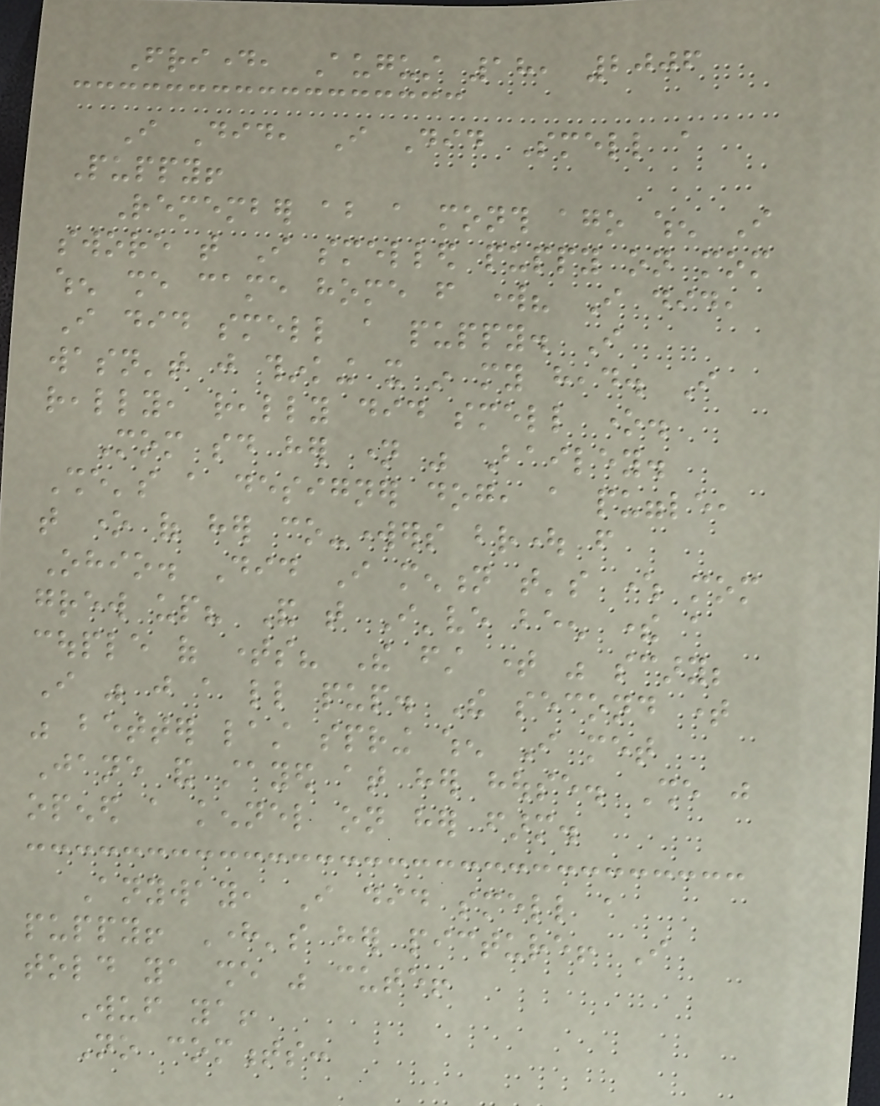Friday, August 18, 2006
I Did, I Did Smell a
Puppy!
Remember about a month ago when I
swore that I smelled puppy on mom
when she came home from work? I did,
I did smell a puppy. I
wasn't just thinking it in my head. I
really, really did smell one.
Mom said her name was Bailey.
She's a designer dog, a puggle,
that one of her co-workers brought from
Ohio. Did I mention that's where mom
grew up? And that I've been there a
couple of times? The first time was scary;
I was just a little pup. The second time
was better last spring when I met
Jane and stayed at her house. She just
opened a kennel on her farm.
Anyway, I did smell a
puppy! Here's her picture! I
told ya she was cute!
Wuf ya!
No comments:
